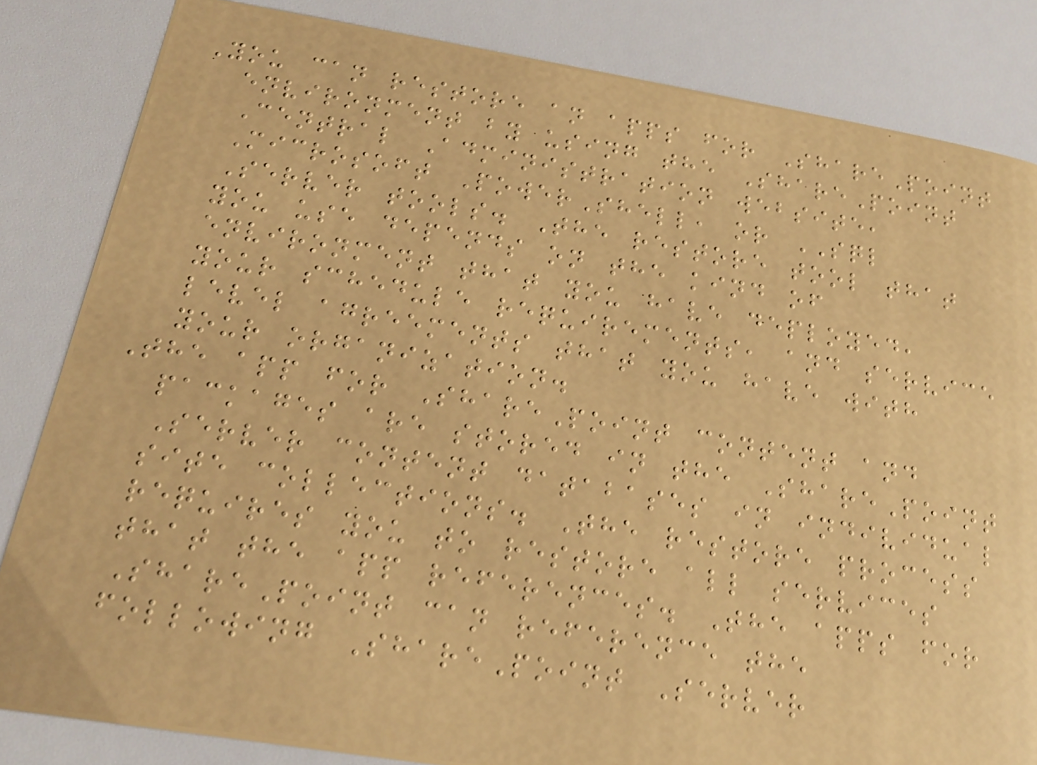You can restore an apps for SharePoint
environment by using the SharePoint
Central Administration website,
Microsoft PowerShell, or SQL
Server tools. The restore tool that
you use depends on the kind of
environment that you have deployed,
your schedule requirements, and service
level agreements that you have with
your organization.
The app for SharePoint content and
packages are stored in the SharePoint
Server content databases in individual
site collections. The restore process
requires you to restore all services
that the app references. The apps for
SharePoint can reference the
following SharePoint Server
